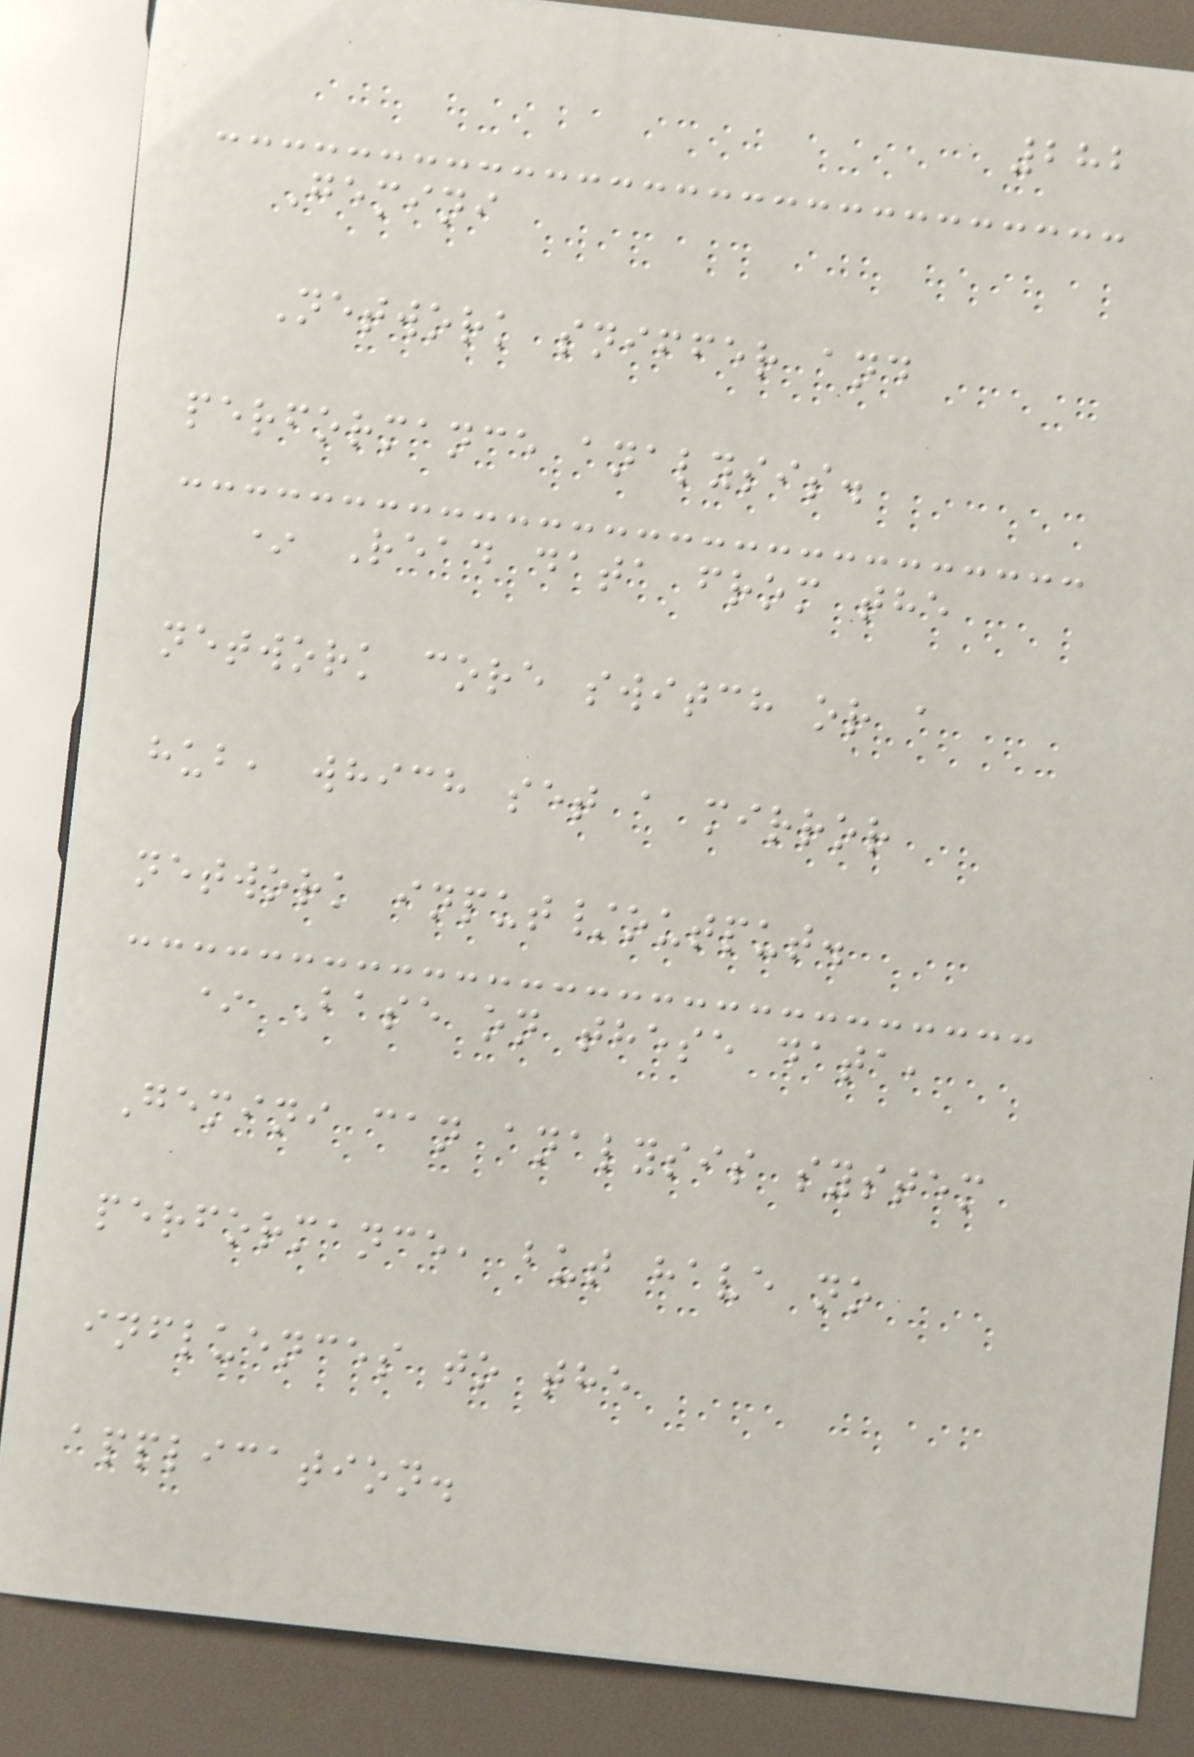282
Gemini
Network sniffer and
performance analysis.
* Read data from the
network core switch or a
hub, which set a mirror
network input/output.
* Base on these data,
Gemini can analysis system
performance, but have no
influences to the
application.
